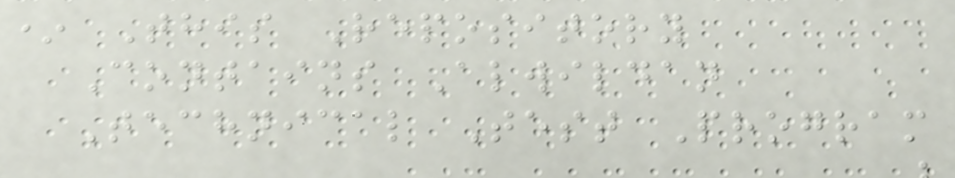* This Repository
Contains Alwildan
Technical Test Program
